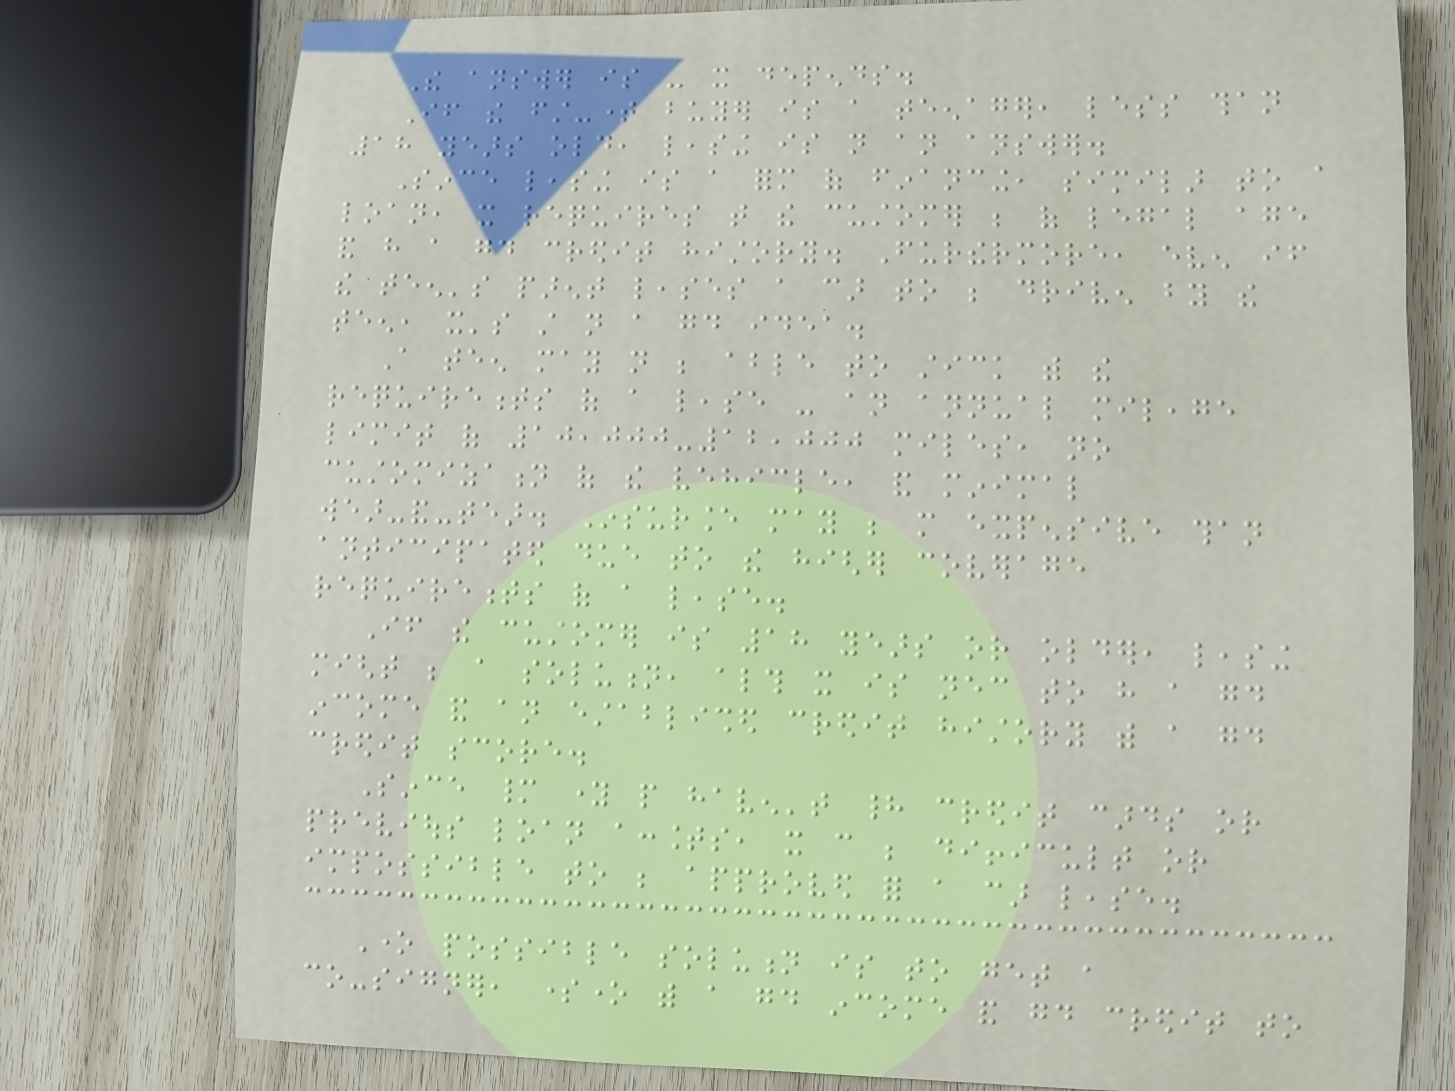The answer is - it depends.
If the first-time buyer is a teenager, less than
18 years old, leasing is not an answer.
Since leasing is a form of financing, similar to a
loan, it requires that the customer be of legal age
and have a good credit history. Furthermore, even if
the teen's parent leases a car to be driven by the
teen, it's still not a good idea.
A teen may not be able to stick with the
requirements of a lease - an annual mileage
limit of 10,000-12,000 miles, no
customization of the vehicle, and minimal
wear-and-tear. Insurance may be more expensive than
anticipated due to the higher coverage
requirements of a lease.
If the customer is 18 years or older, leasing
might be a solution, although it is necessary to have a good
income and an established credit history with a good
credit score.
Since many young people haven't had credit cards or
previous loan accounts, it can be difficult or
impossible to be approved for a car lease.
One possible solution is to get a
co-signer, someone with a good income and good credit to
